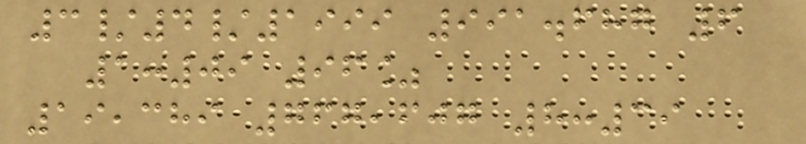3/4/1999 991.687 6
1:09 96%
19,389 767,607 8:39
